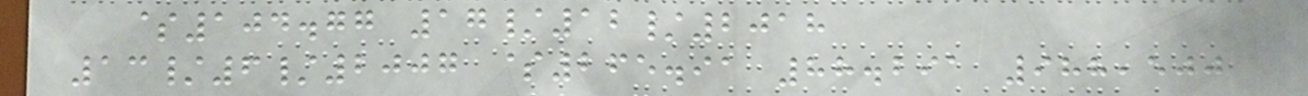$104.77 17/12/2018
13/6/2007 $265.91 88.291 988,500
